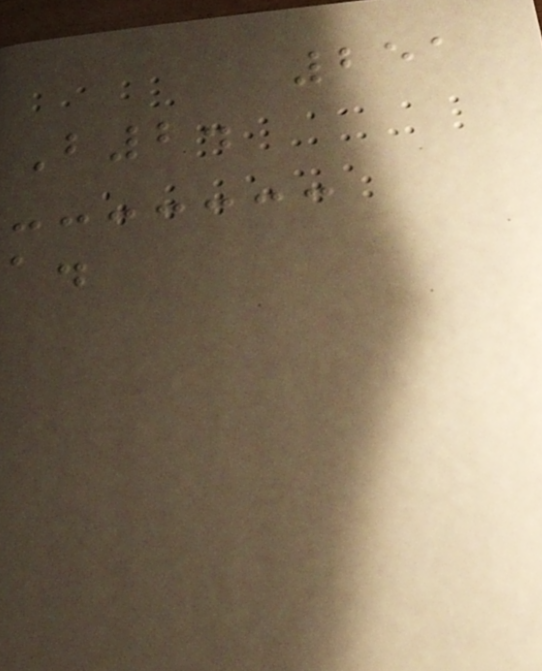251
B2.
a.
